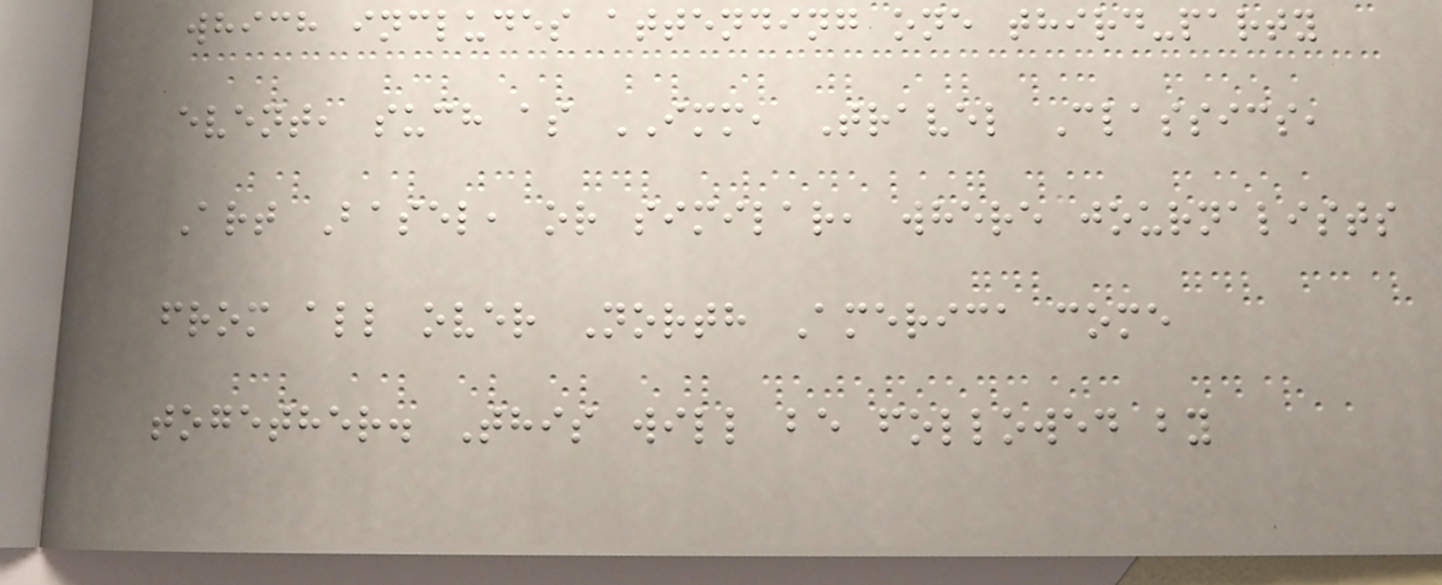which includes attending one third-party
event, such as IMM, Travel Classics,
Art Basel, or similar, where journalists
from all over North America come
together. This will be followed by
